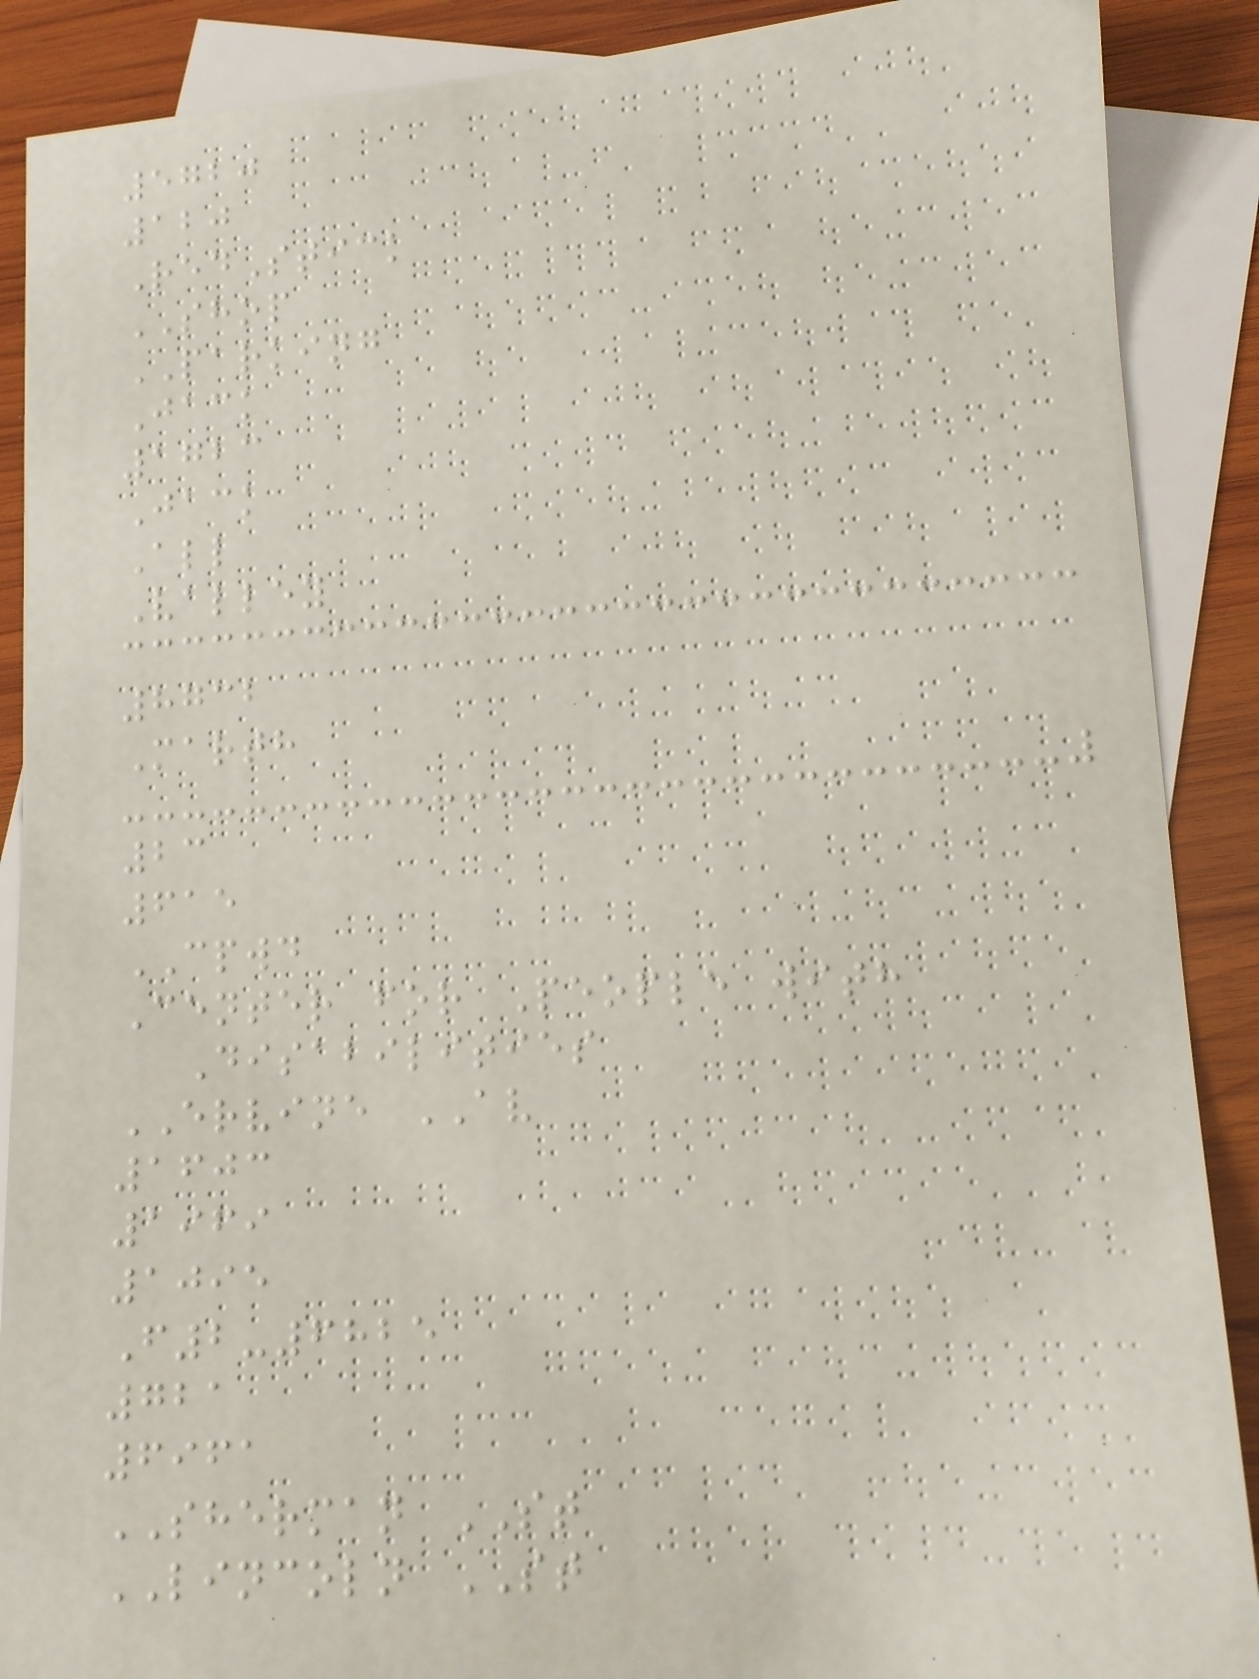5720
120
RedStick
SHOP
PARKING
Jack
1723
Jack
All
Valley
8732
Marth
23
615
CPWD
Center for People with
Disabilities
ERVINE AV
1603
1969
1095
F2-6825
721
6961
SHERMAN ST
LINCOLN ST
